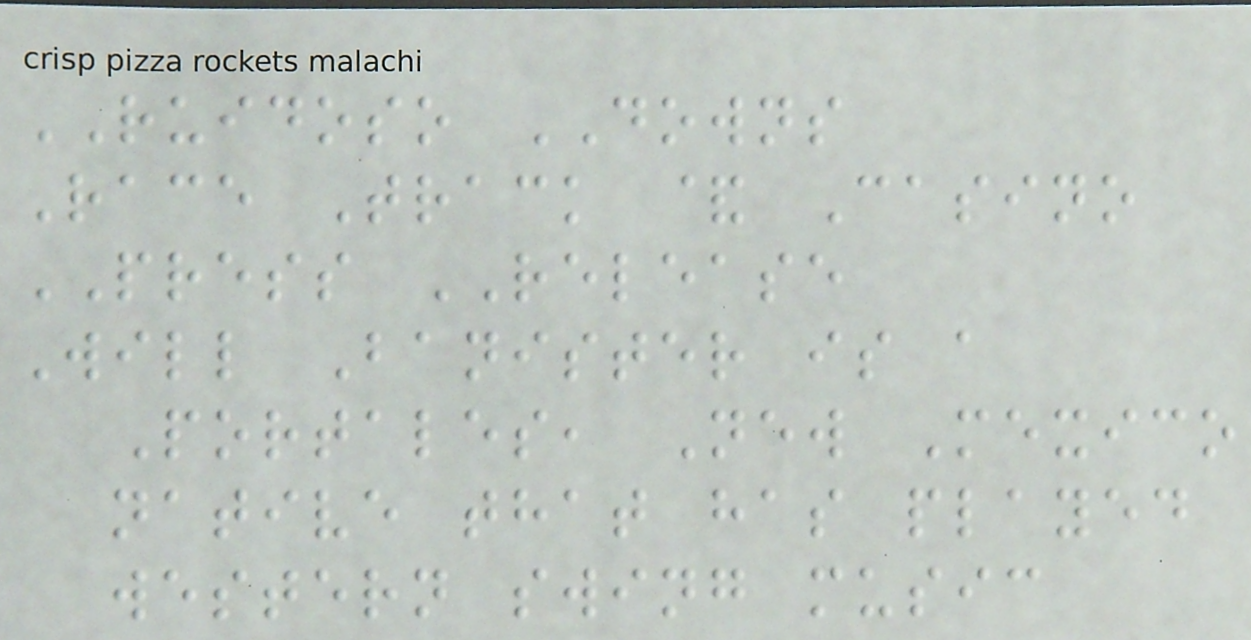RUIDOSO DOWNS
Race Track & Casino
PRESS RELEASE
Will Banister is a
Portales, New Mexico
native that has played
western swing music
